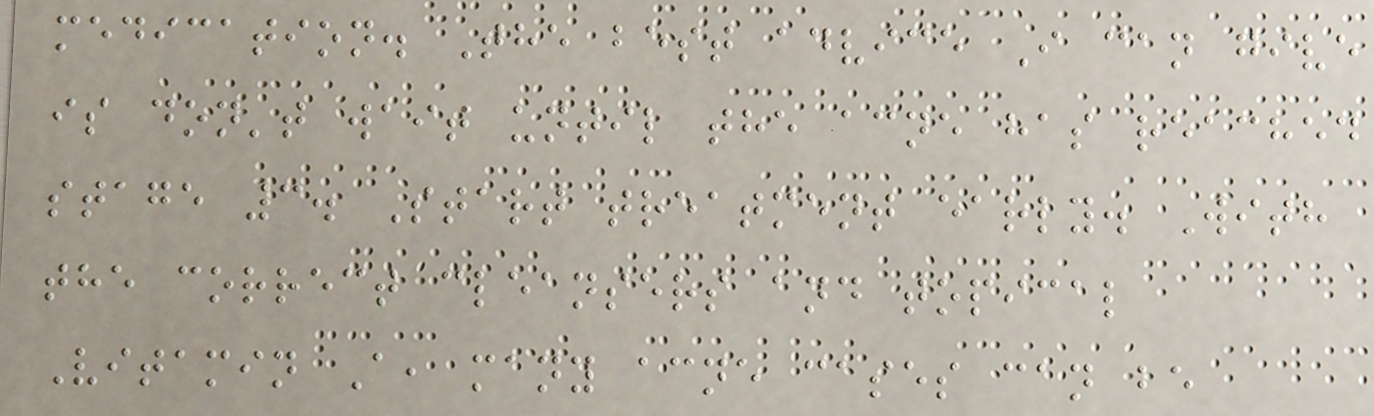medication. The best advice I can give
is don't wait until the acne has reached
stage 3. Start treatment early. With
the correct cleansers and topical
Vitamin A, many acne cases can be
